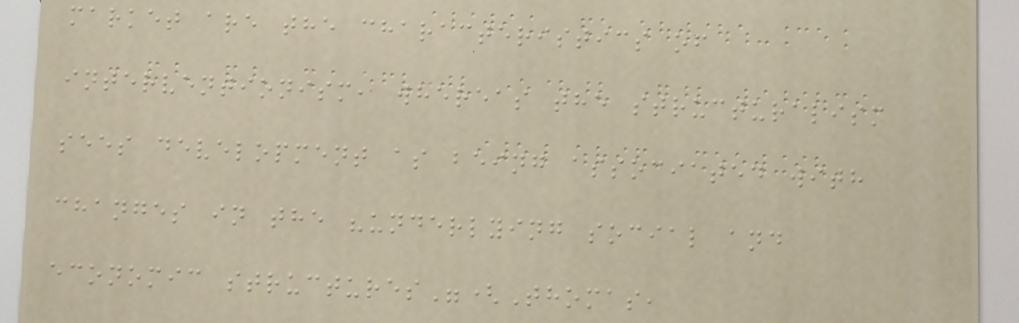market are the characteristics of
interventionism, whereas the structuralism
sees development as being associated with
changes in the "underlying social and
economic structures"(Thomas,
